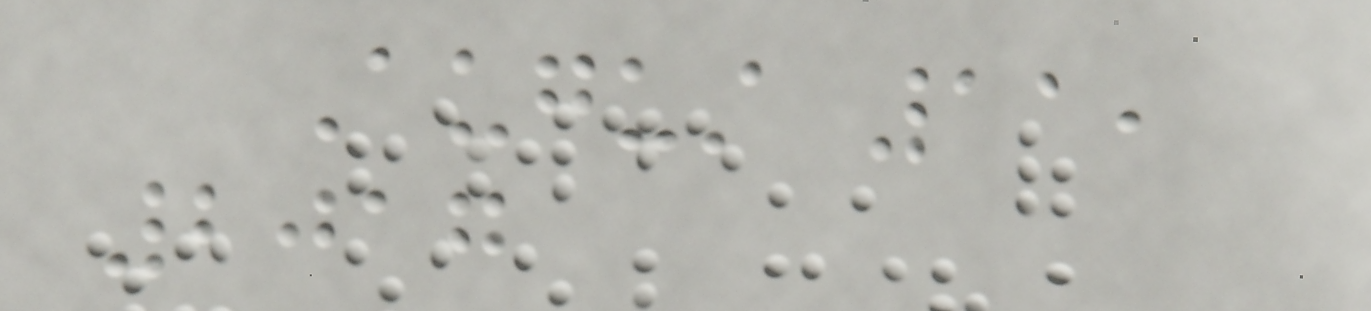August 11,
2017
